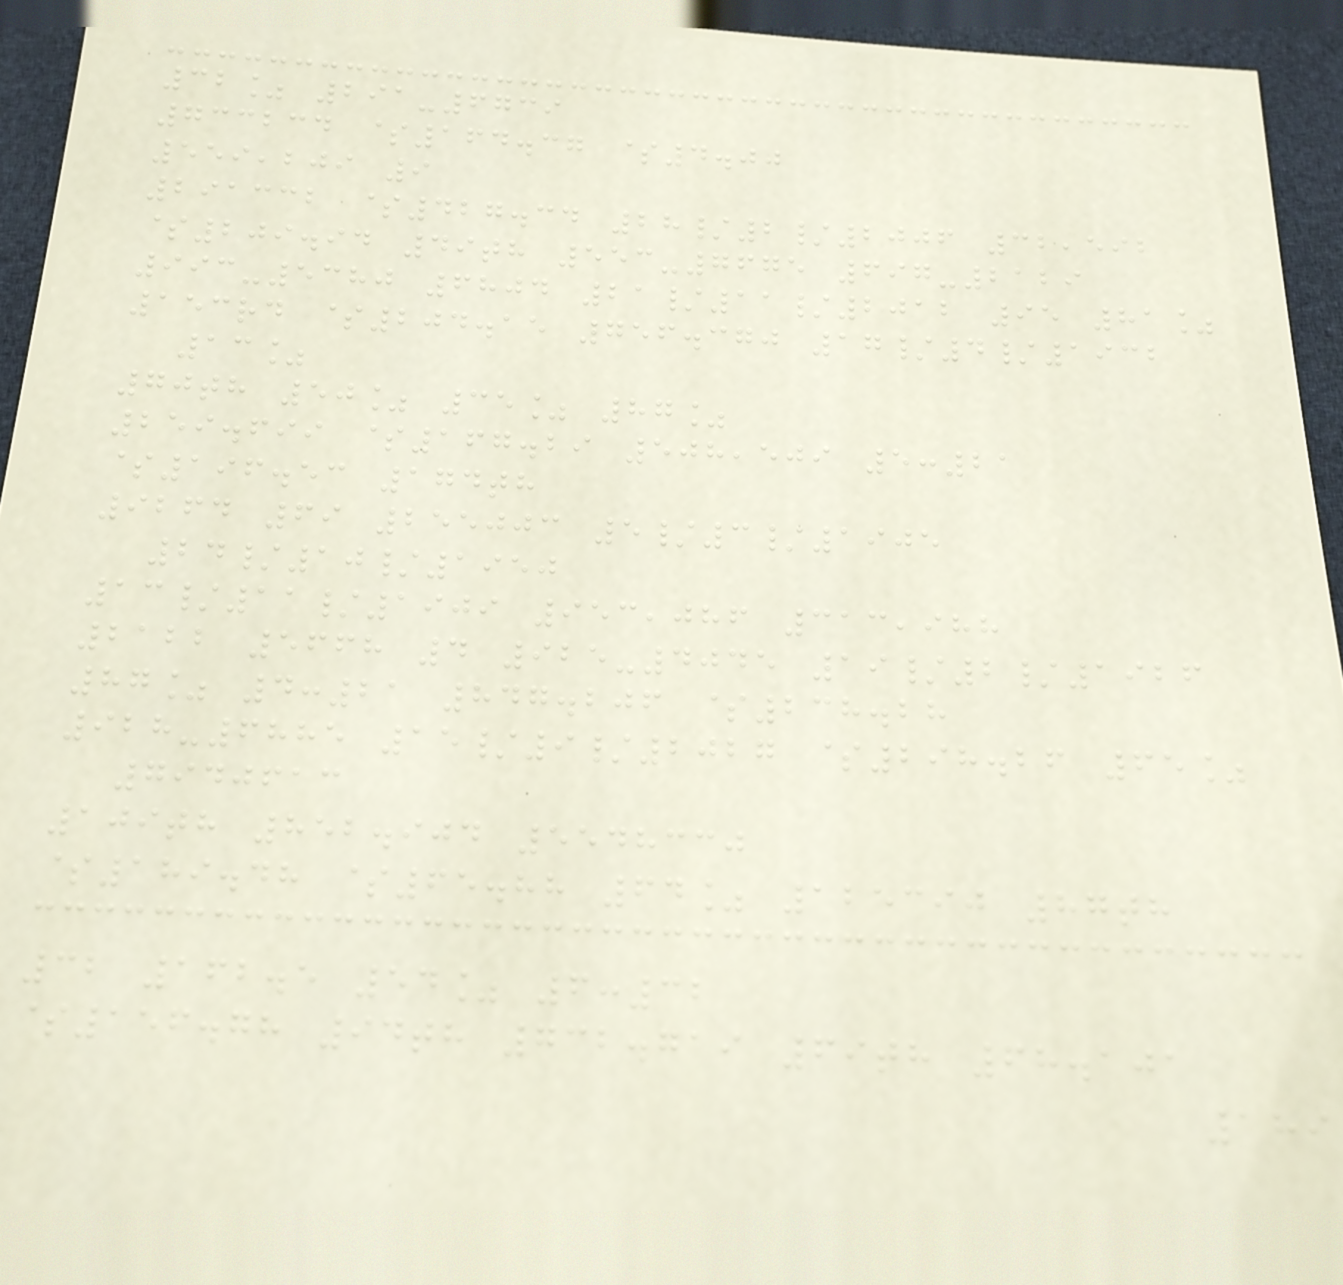32% 291-6739
733234 $164.37 $4.00
559,209 9
291332 $427.34 28/2/2006 32,592
$209.94 49th 553-7675 697-2129
993-5380 6804 21/11/2012 95 81%
153rd $204.15 756.370 17/4/1932
13%
70th 50% 35% 87%
259.699 $167.29 508,509 5:21
$196.53 174th
9264 69 255003 5/3/1905
24/10/1950
13/11/1909 953,086 313,988
2122 5668 4 925-4045 19/2/1926
87% 4:21 847.206 $238.28
928-6885 15/9/2027 $298.26 65%
7940613
109th 852.904 5548330
$189.48 $65.88 64% 125390 87th
32 162.5 54% 6:32
$156.78 94th 732.719 69th 68.101
189
